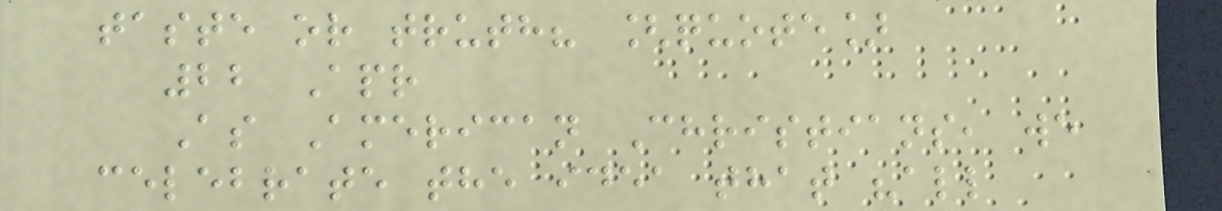taste or truth? [quote]
22 Apr
As American Christians, we
celebrate the idea that "all
